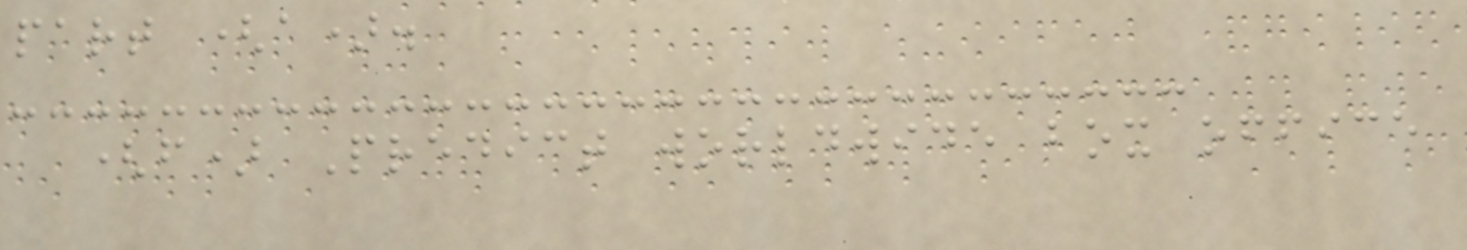part (a).
(f) Predict worldwide box office
